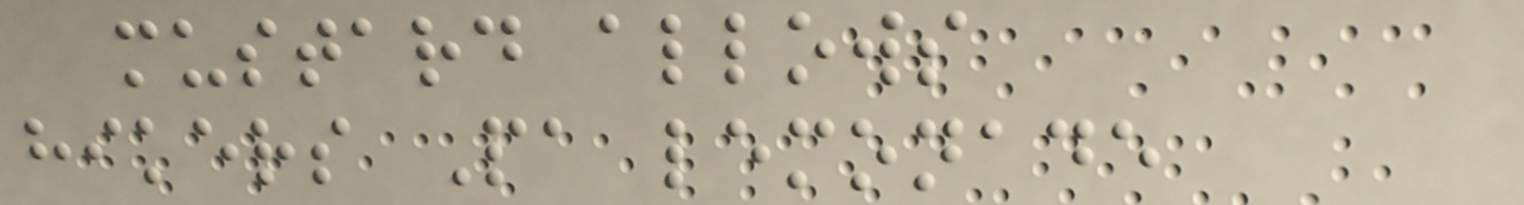mustard allows
hikers Pa lemonade
